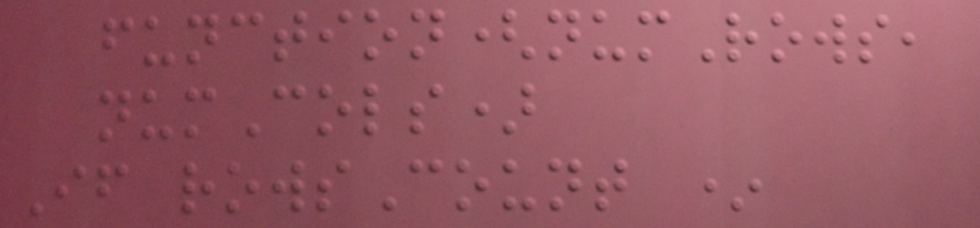function(numRows,
numCols)
If rowsCount *
